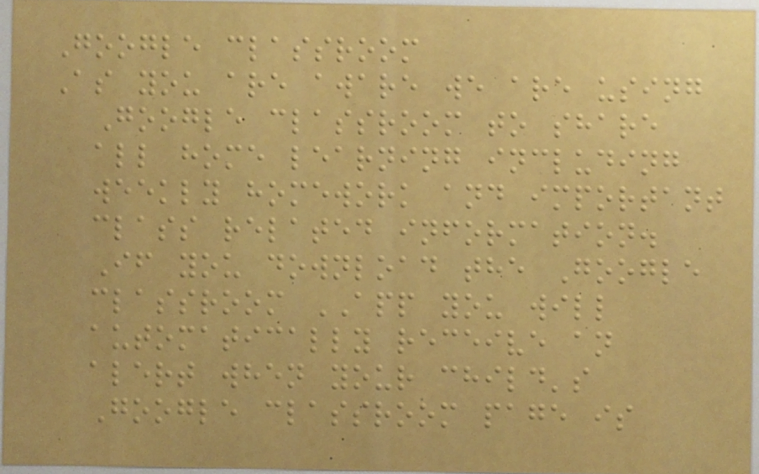Google classroom
As you are aware we are using
Google classroom to share
all home learning including
weekly homework and important
class related information.
If you download the Google
classroom APP you will
automatically receive an
alert when your child's
Google classroom page is
